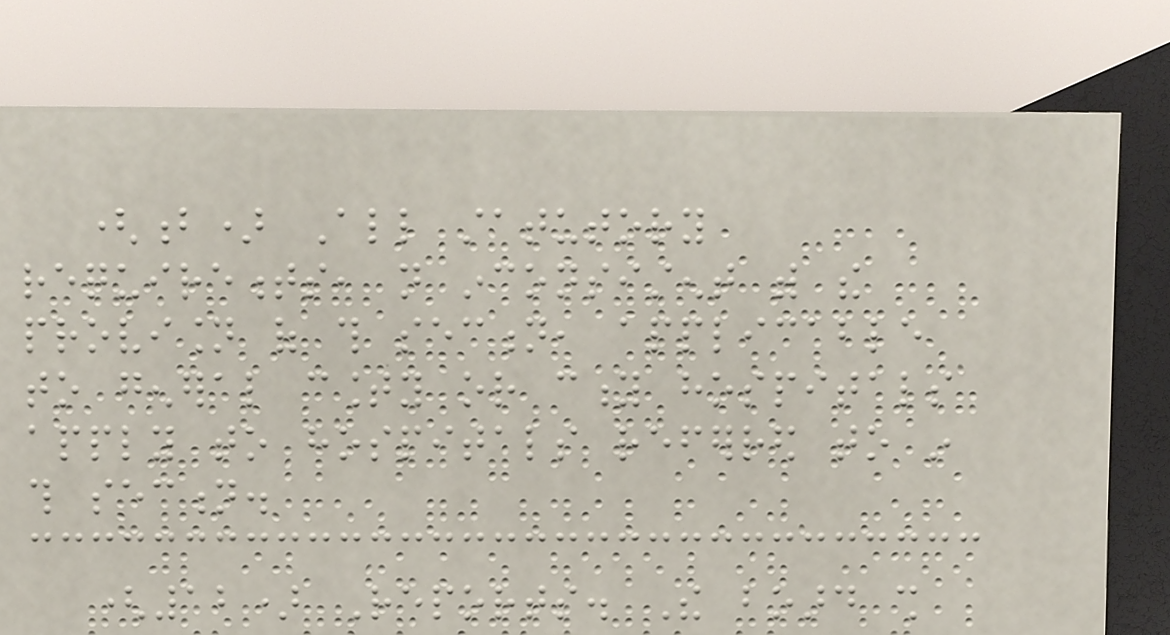(b) All statutory
requirements, not inconsistent with the
provision of this section, applicable
to general county or city hospitals
apply to hospitals referred to in
this section.
(12) Reports. The board shall
